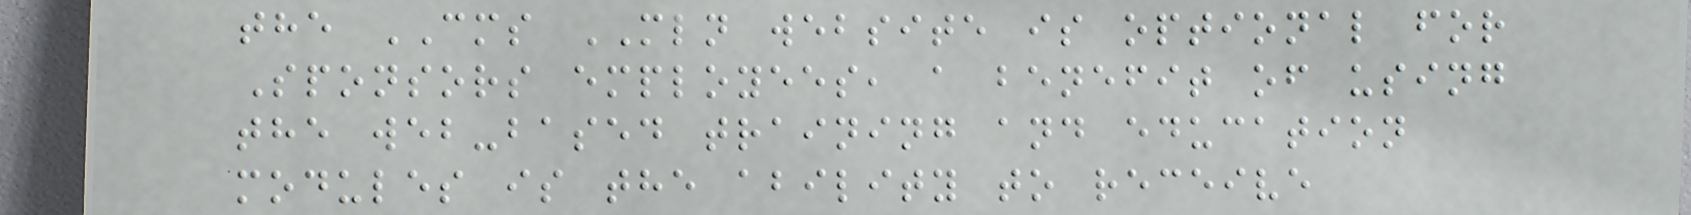the CMS MLN website is optional for
Sponsors employees, a benefit of using
the web-based training and education
modules is the ability to receive
